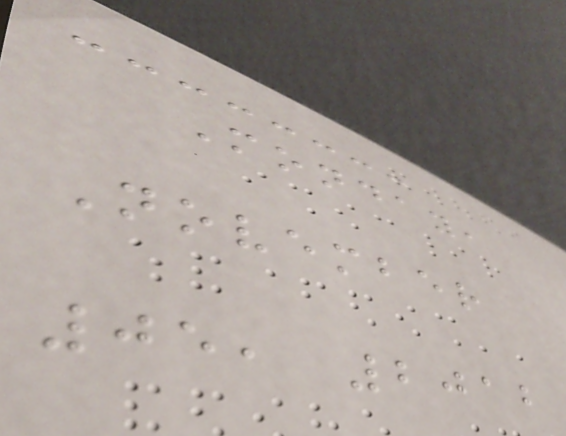Monday,
November
05, 2012
